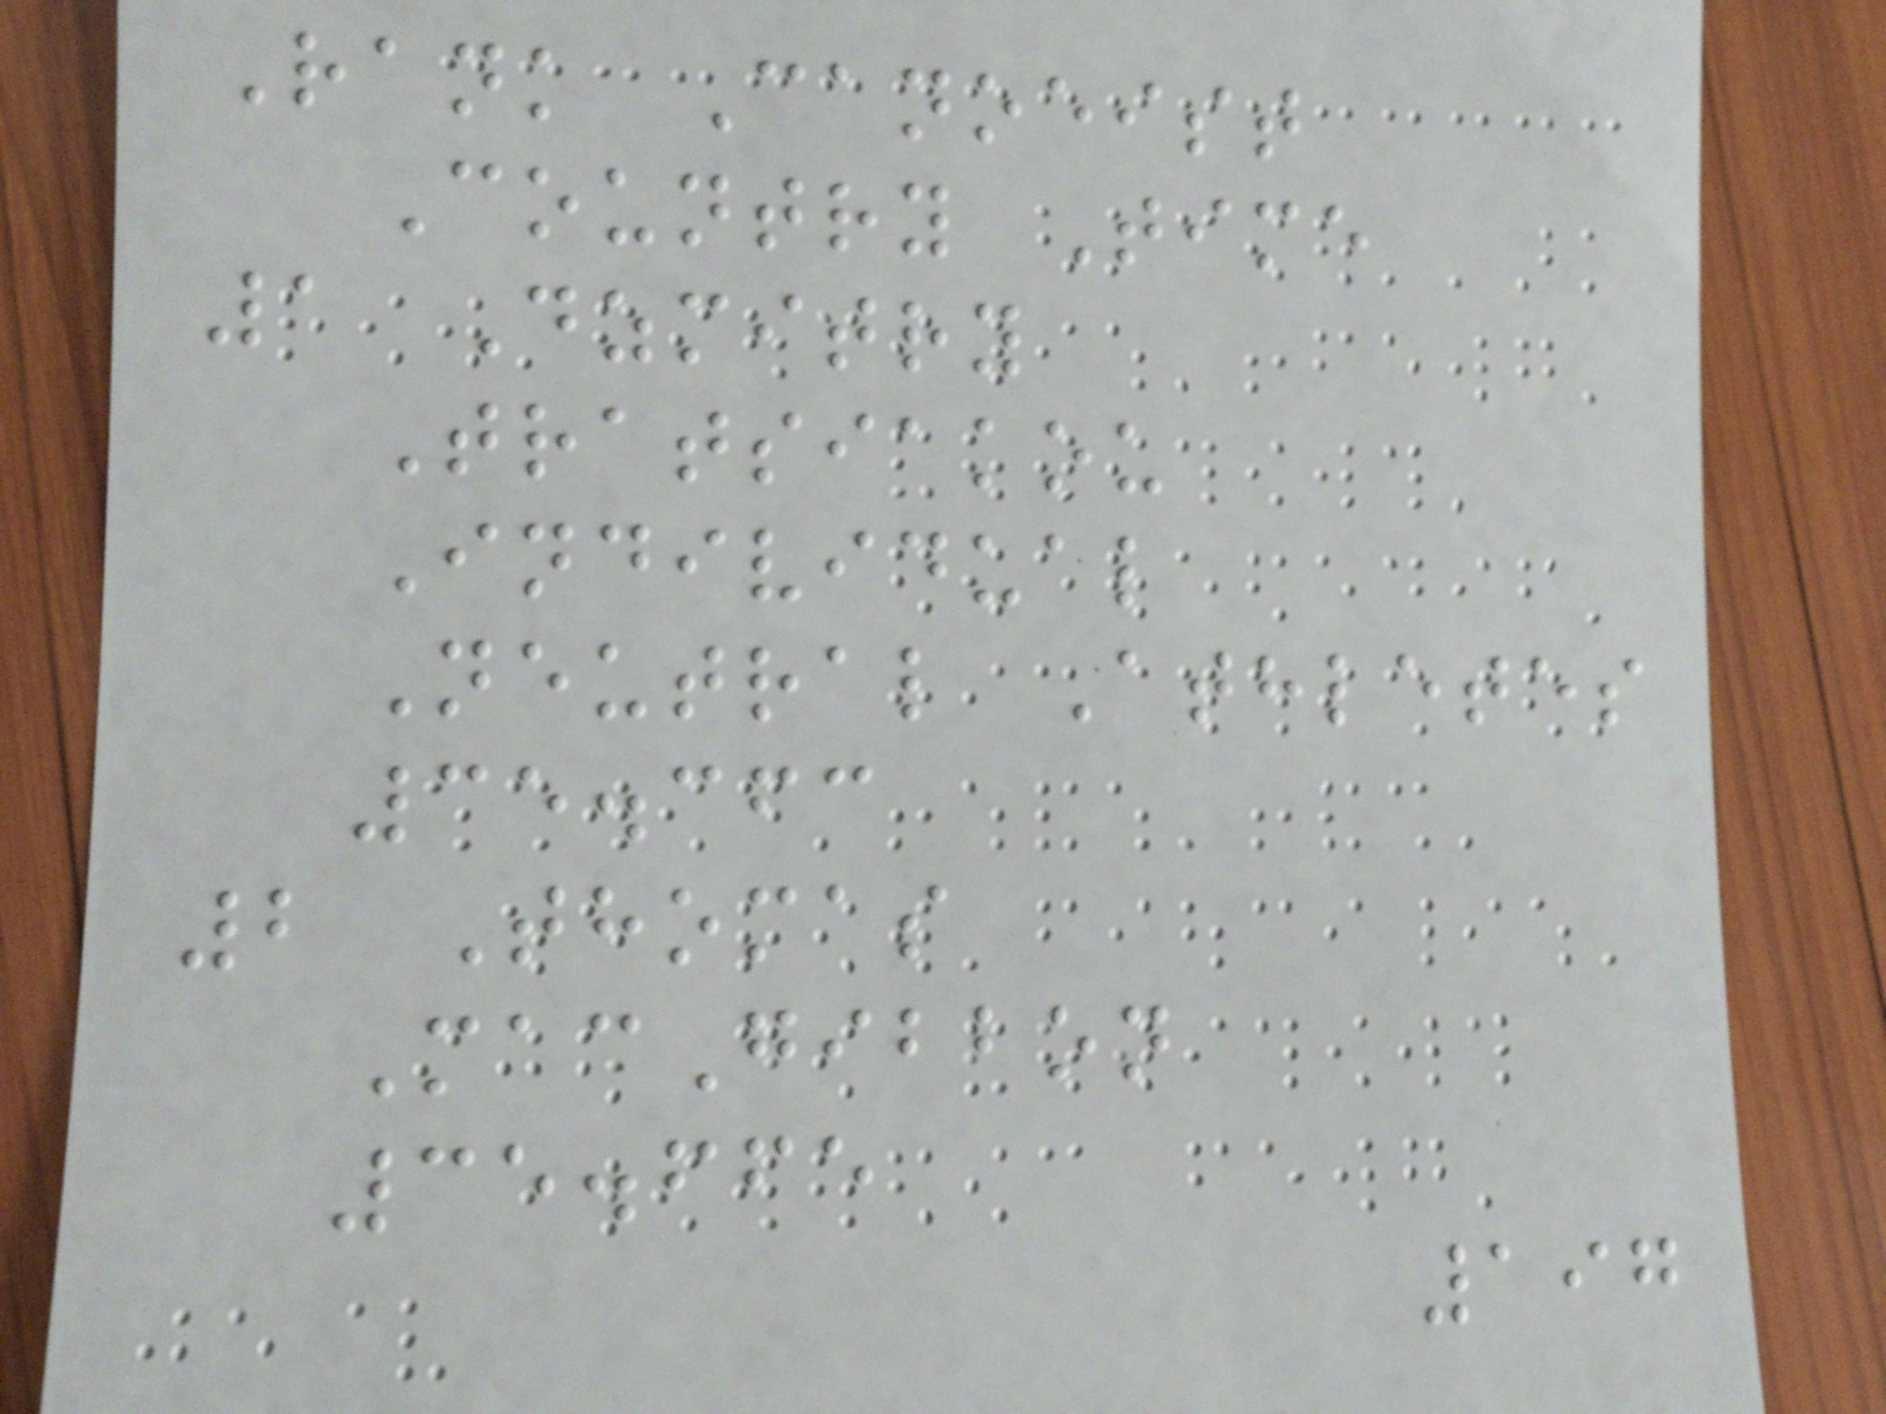Rank Canoeist
Country Time
1 Dzmitry
Tratsiakou
Individual
Neutral Athletes
35.363
2 Thomas
MacGibbon
35.665
197
